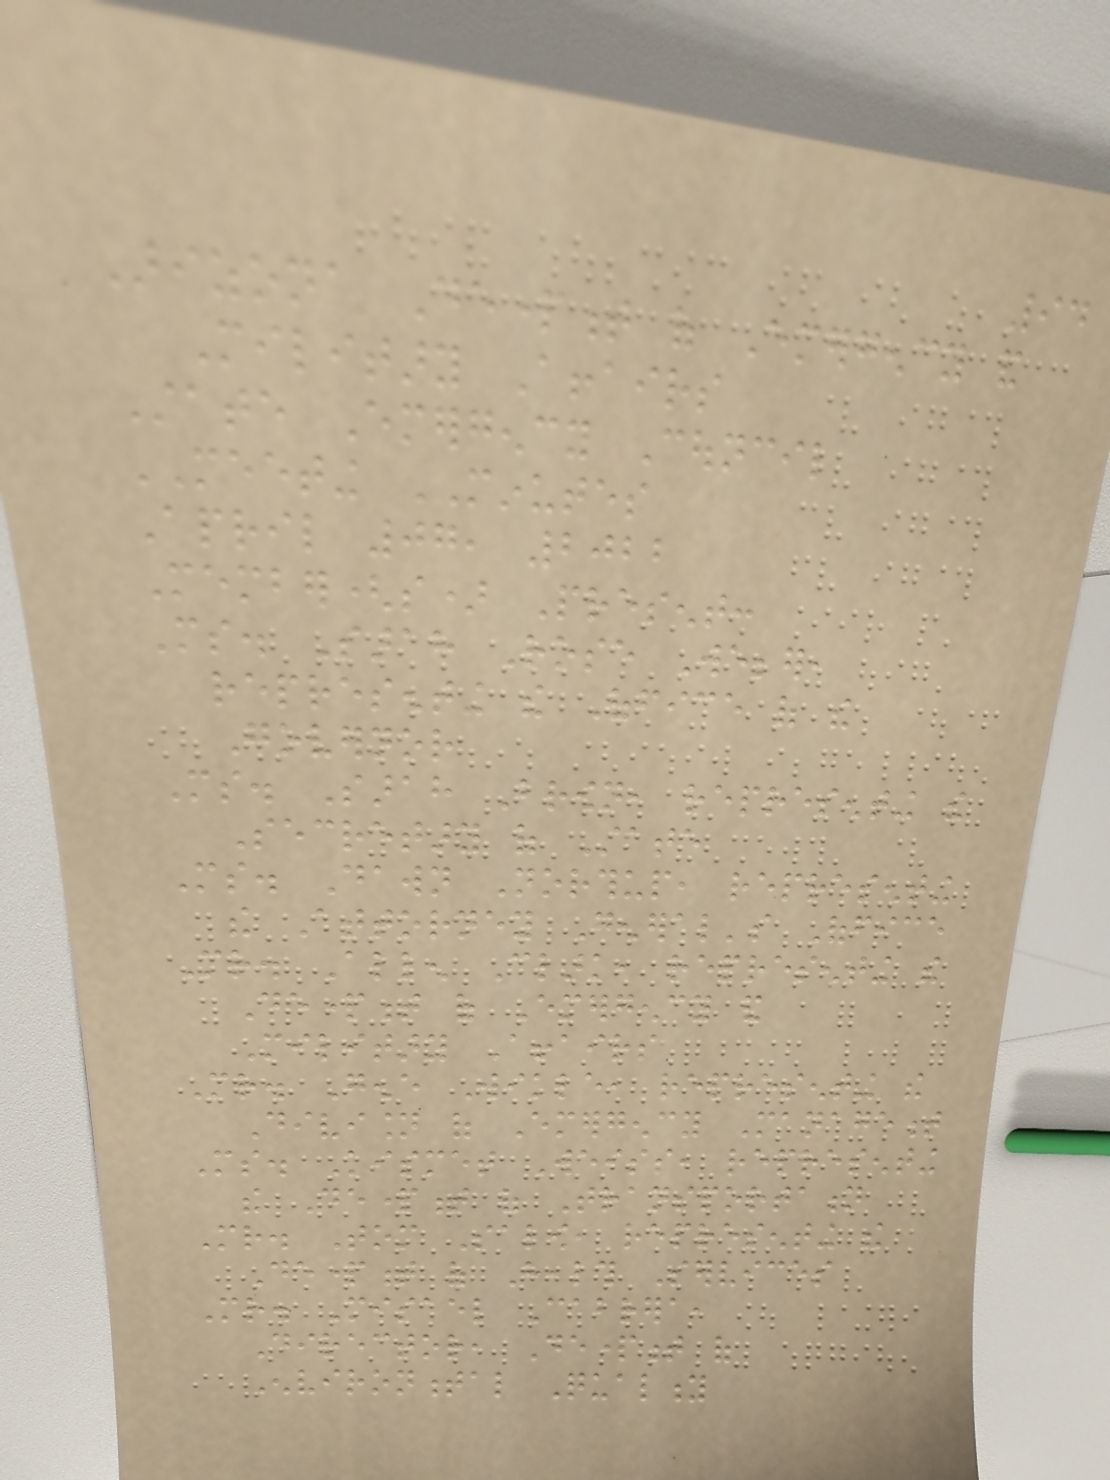94
Arizona Department of Emergency and
Military Affairs
State Emergency Council
MEETING MINUTES
April 07, 2022
Member(s) Present:
Ms. Sarah Rose Webber,
representing the Office of the
Governor
Ms. Sarah Brown, representing the
Secretary of State
Ms. Dawn Northup, representing
the Attorney General's Office
Mr. Allen Clark, representing the
Department of Emergency and
Military Affairs
Mr. Gene Wikle, representing the
Division of Emergency Management
Ms. Kismet Weiss, representing
the Department of Transportation
Mr. Tom Salow, representing the
Department of Health Services
Mr. Misael Cabrera,
Director, Department of
Environmental Quality
